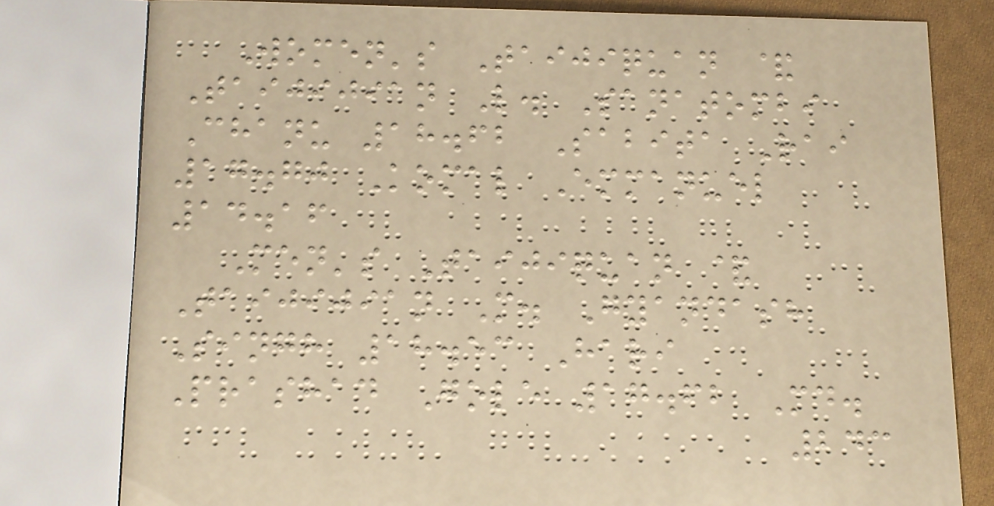Women's Taijiquan &
Taijijian L. Sanatombi
Chanu 18.62 Sabita Rai
17.70 Komal Emmanuel
14.16
Men's Taijiquan &
Taijijian M. Gyandash
Singh 18.53 Hari
Prashad Gole 17.62 Md.
243
